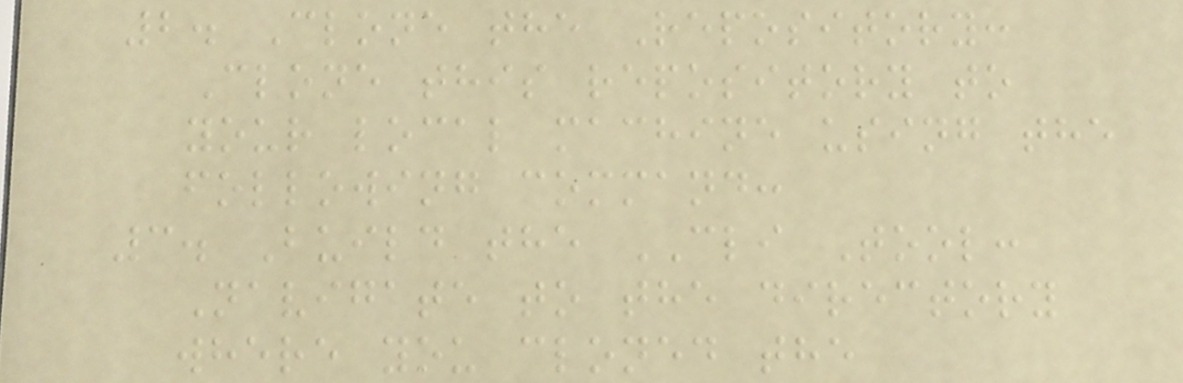2. Clone the Repository:
Clone this repository to
your local machine using the
following command:
3. Build the CLI Tool:
Navigate to the directory
where you cloned the
